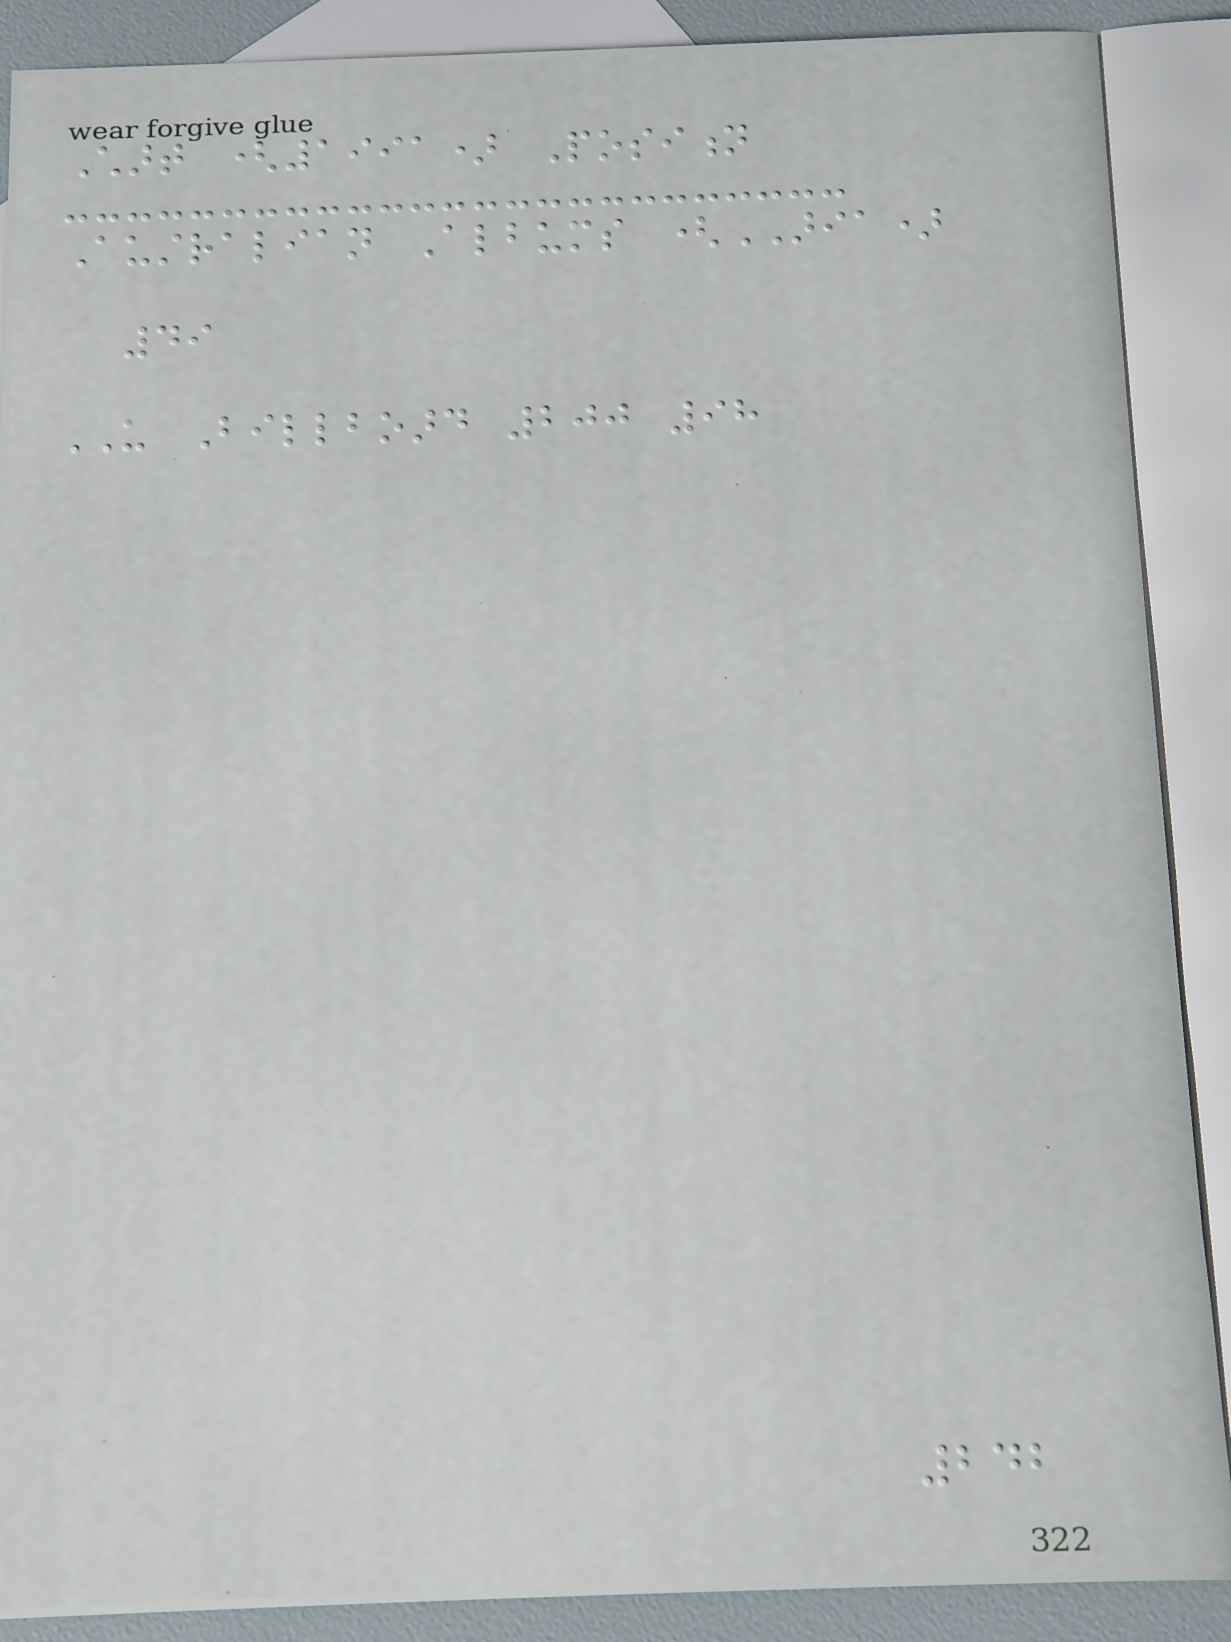Chart (1991) Position
Australian Albums (ARIA)
49
US Billboard 200 98
242
